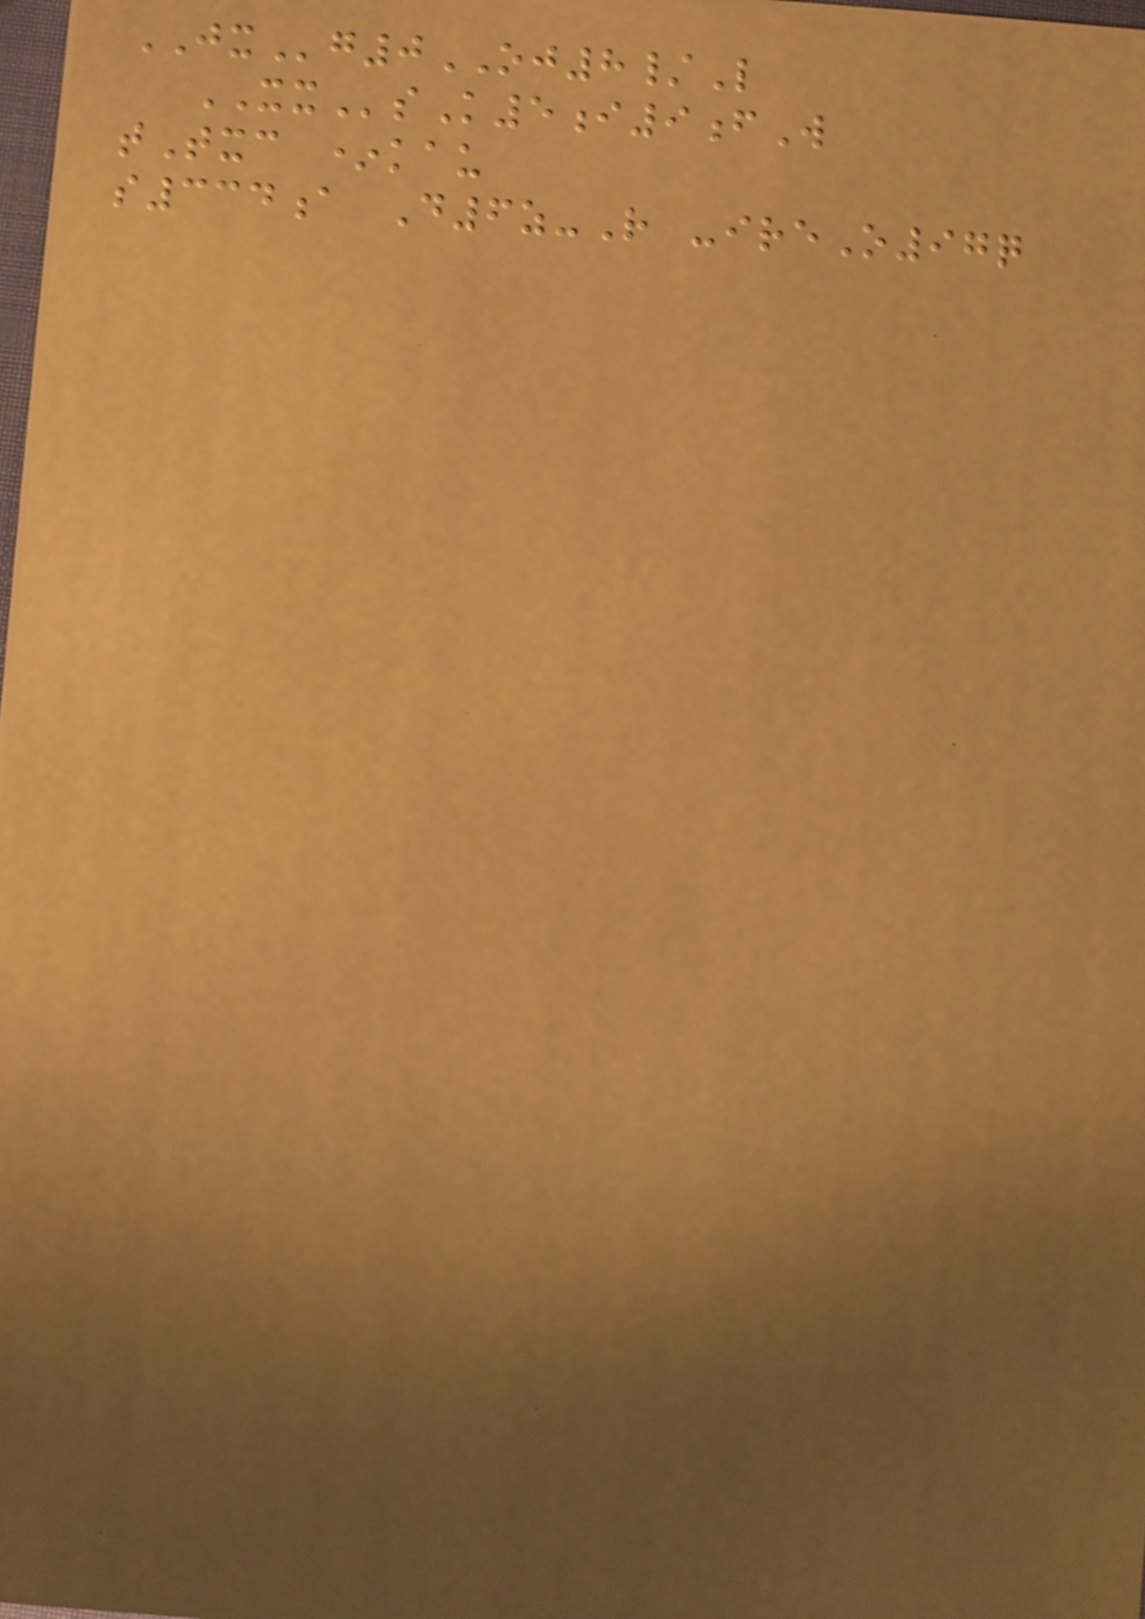JXg0OJ8/L
XXsK5i9fW
tTxc *kau
s334a D6z-R -ireO97q
